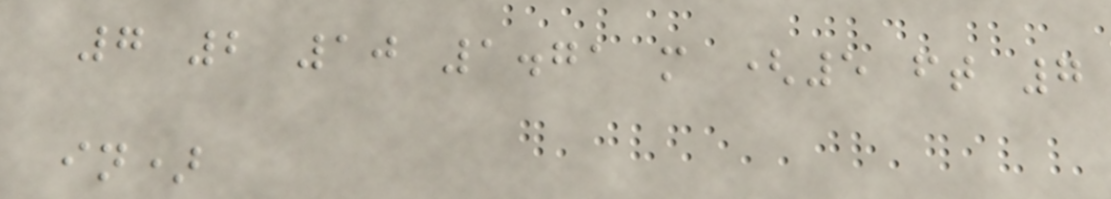7 2 10 1.71 m (5 ft 7
in)
